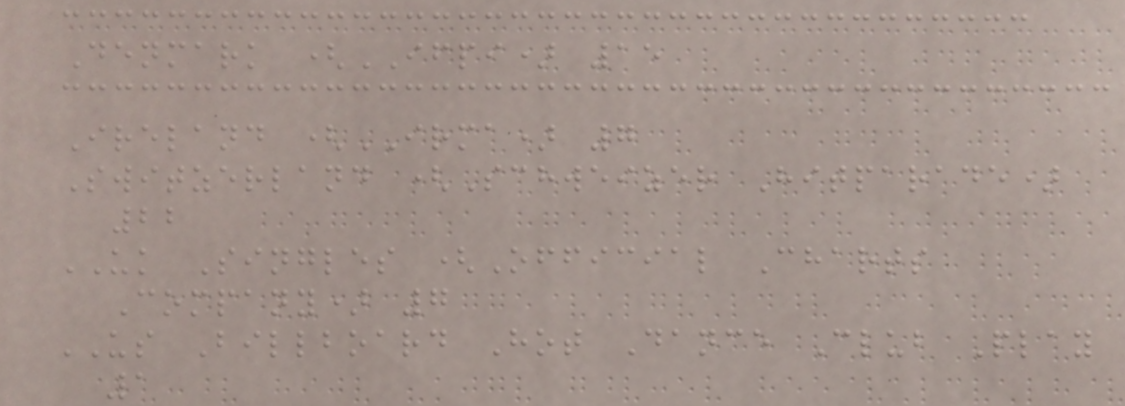Denmark (IFPI) 15
Ireland (IRMA) 7
Switzerland (Schweizer Hitparade)
22
UK Singles (Official Charts
Company) 7
US Billboard Hot Dance Club Play
1
